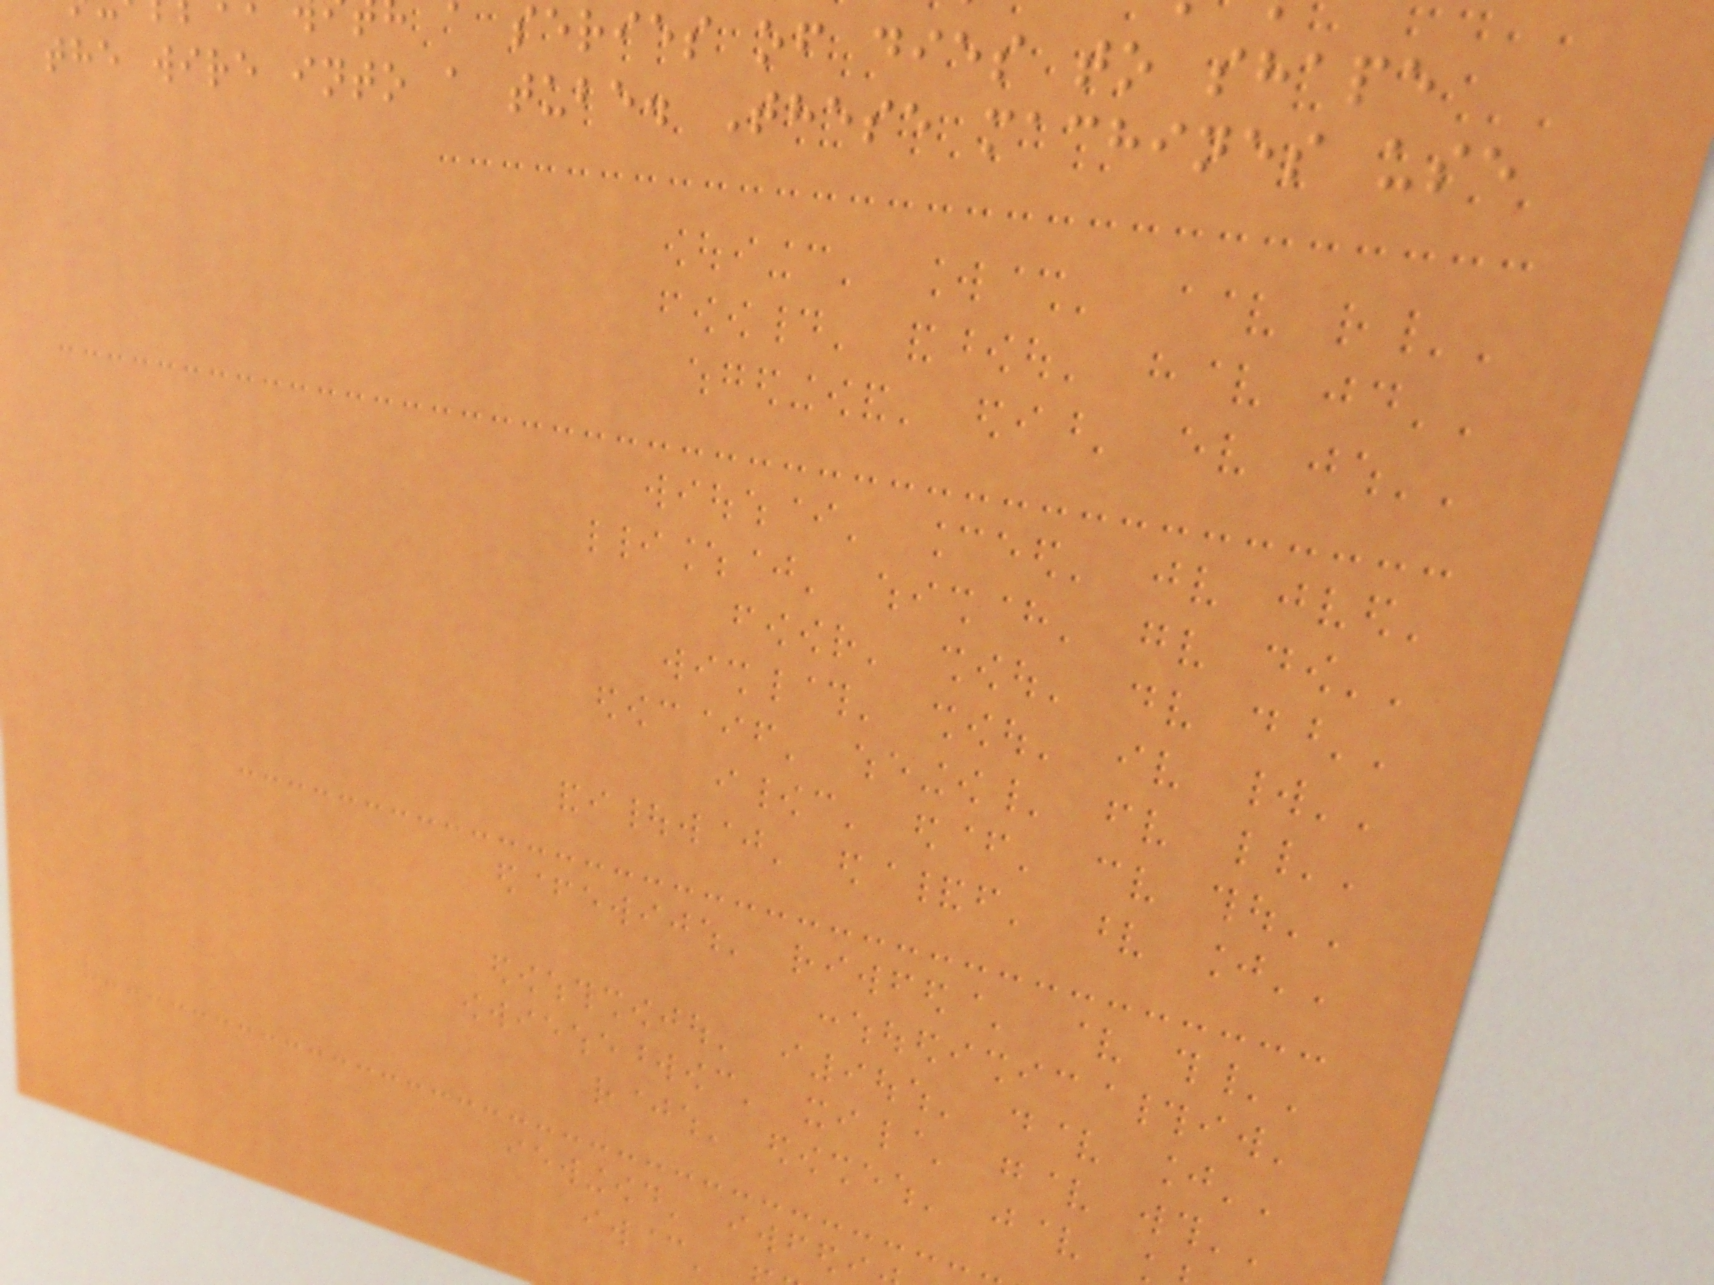a series of dies to shape
the wire into a tube. These machines use
